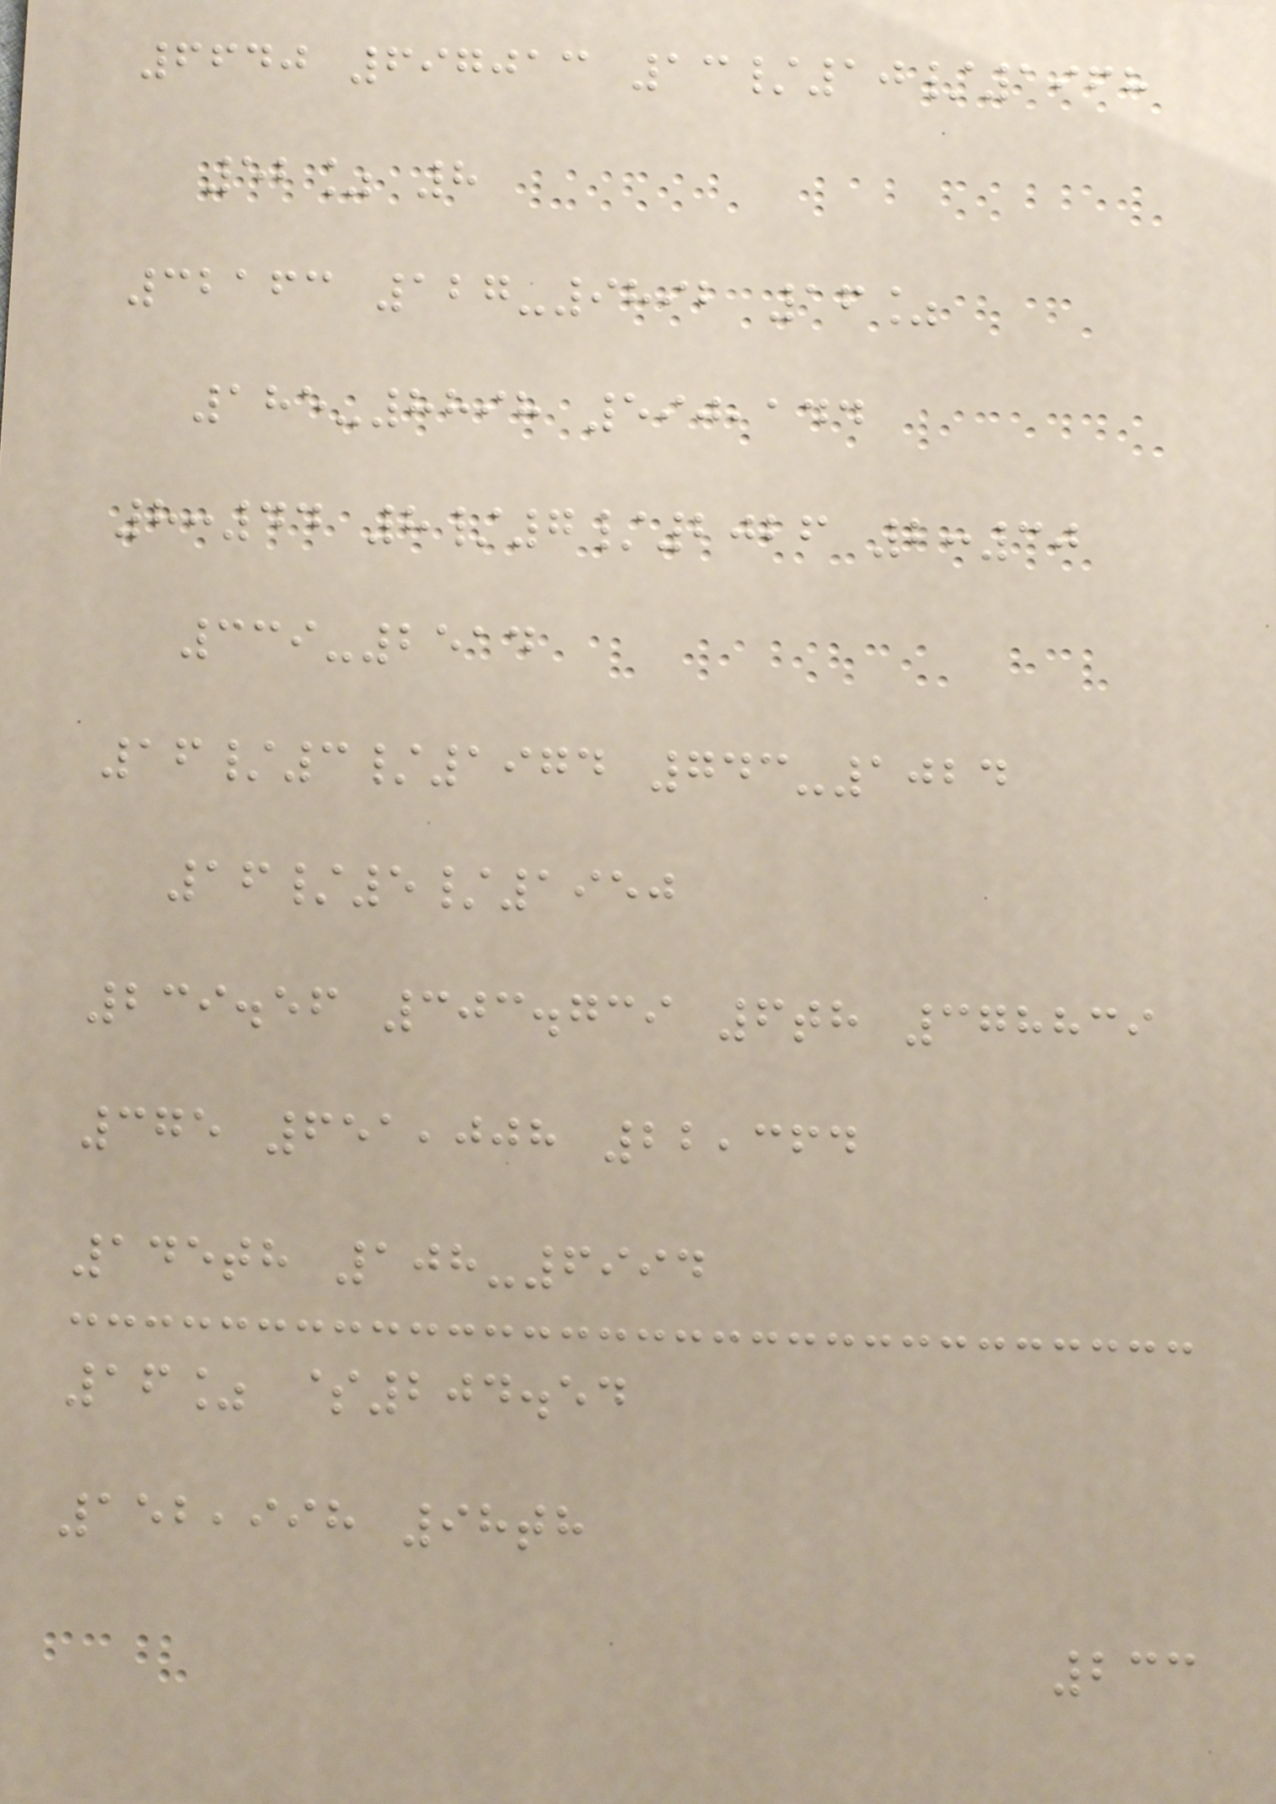6640 697013 13/10/1968
52% 8
32163 127-9892 16%
185-8898 590,144
8:44 8/7/2026 2:30
339-2514
16/3/1974 743-1024
16/5/1950
239.56 303.739 6th 378839
375 651,008 22,364
145th 108-6994
16% $204.54
152,998 98th
233
